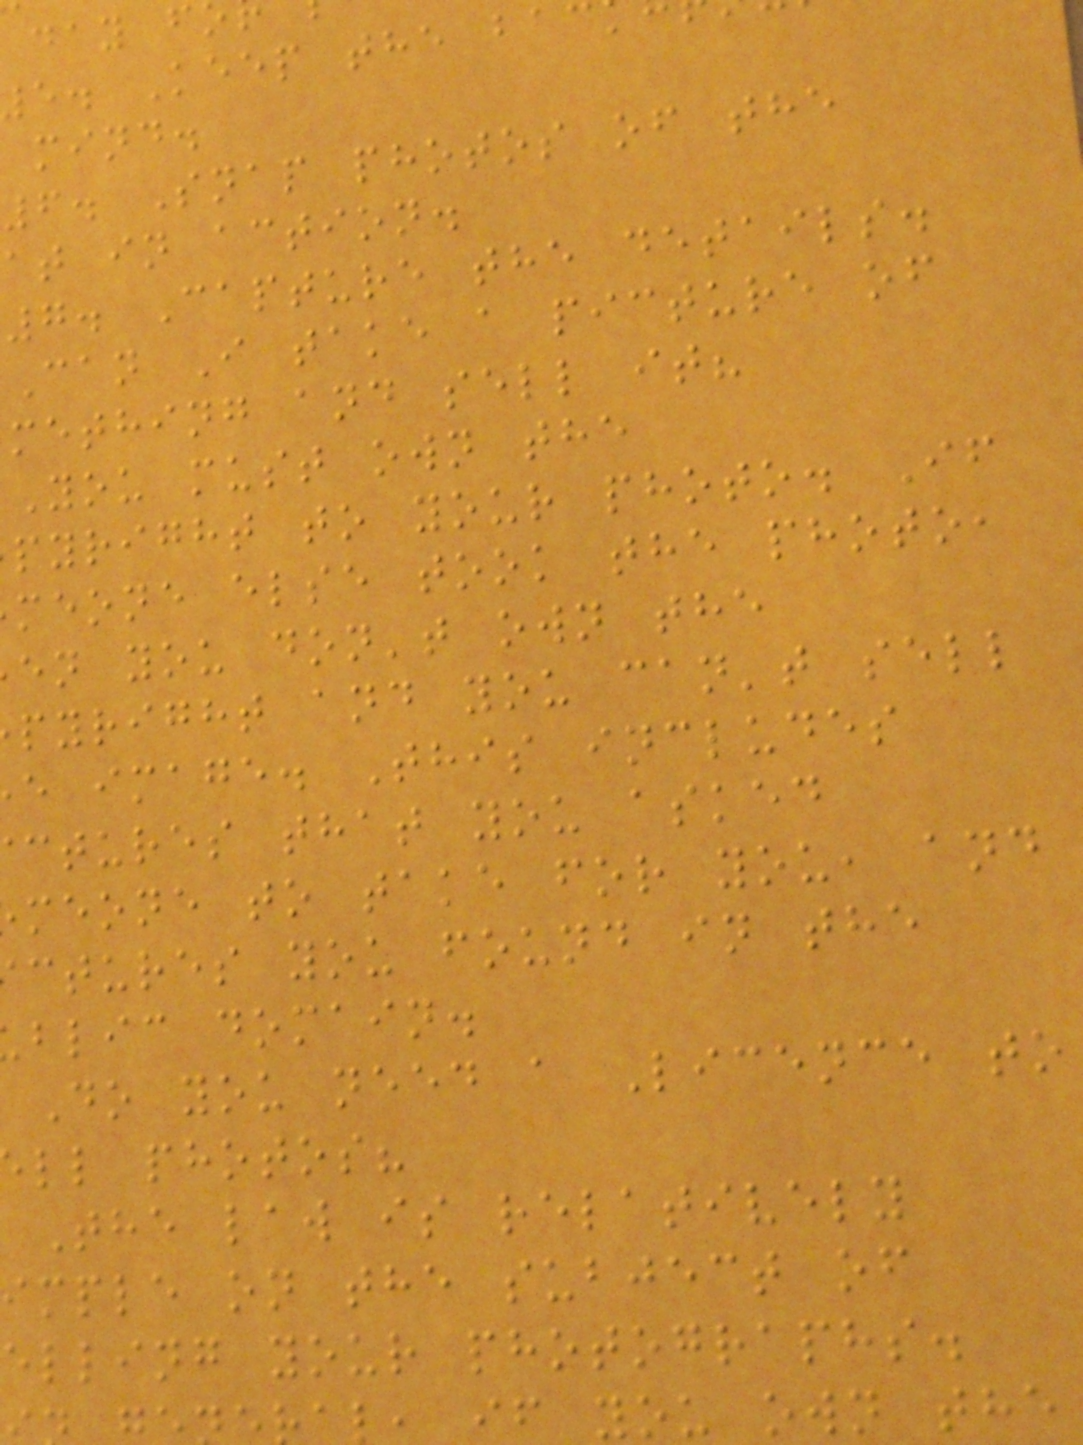e. Keep the ba
mind.
6. Snap photos of the
at in action.
7. Capture the details.
Can I take a picture of
mething and sell it?
You must own the
pyright to your photo. If
meone else took the photo,
en you don't own the
pyright and you can't sell
e image. This includes
ctures that you asked
meone to take for you, and
ctures you found in the
blic domain.
Do you need a Licence to
ll photos?
The law is relatively
imple on the subject of
elling your photographs.
, if you own the
